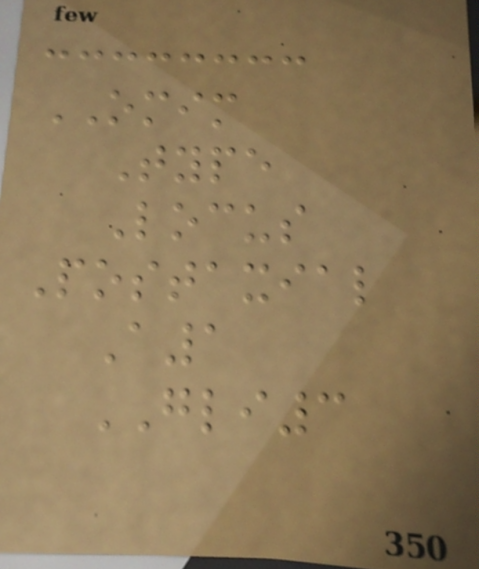OMIM
Type
Locus
Postaxial
A1
GLI3
